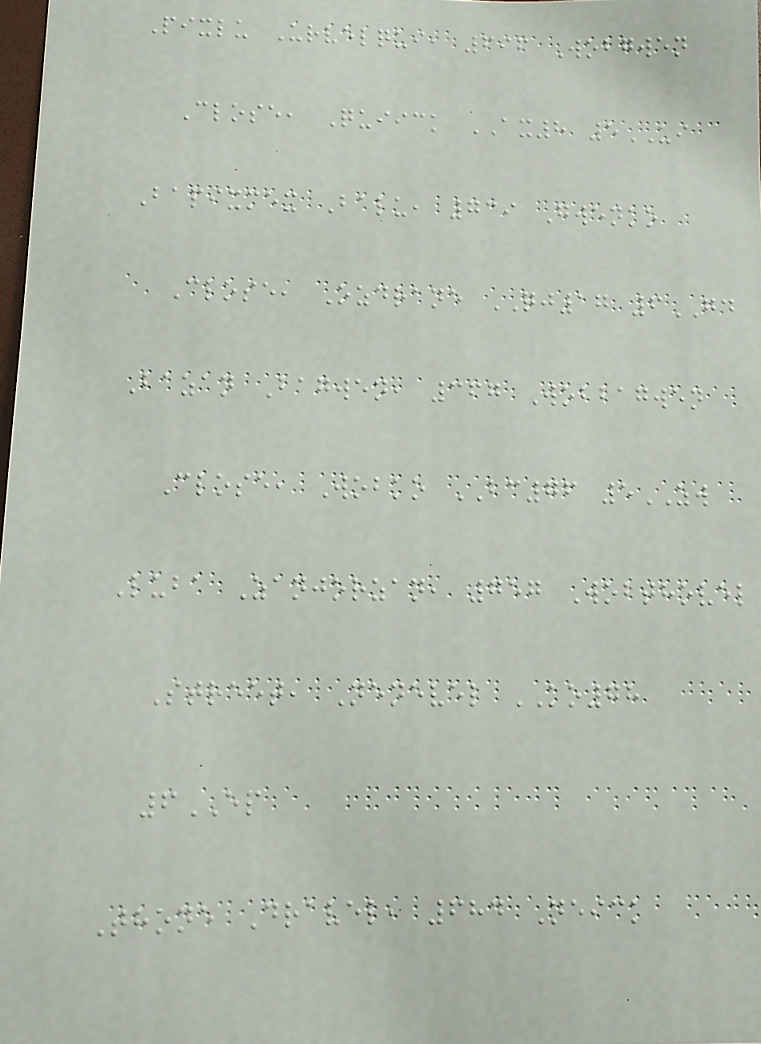Pixlu Urvelqui, 696 Wobgwen
Close, Quiick AX8 5UI
Bapixmex Balu, 739 Gwenko
Close, Ozdrane QJ17 6GD
Bazan Bagwen, 367 Wobbagwen
Close, Wobko BC76 5ZW
Luba Zanjorzan, 757 Wobthovel
Street, Nenevel KO78
6EP
Thone Dravel, 684 Neick
